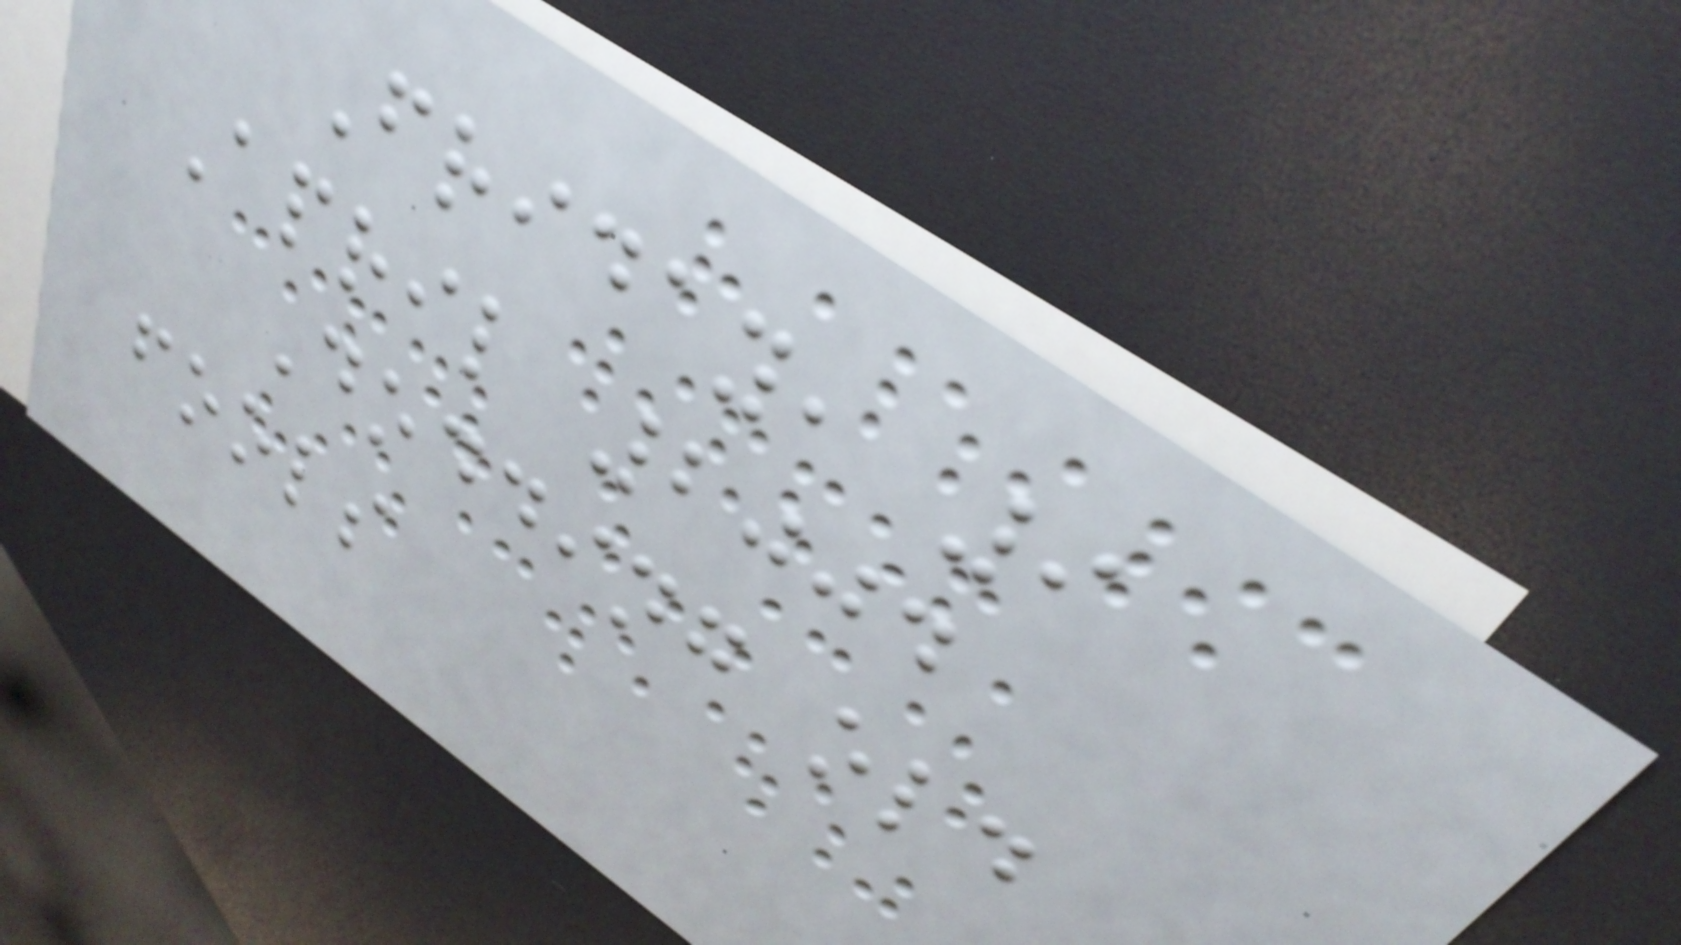Friday, 9
April 2004
Dodding old
fools
